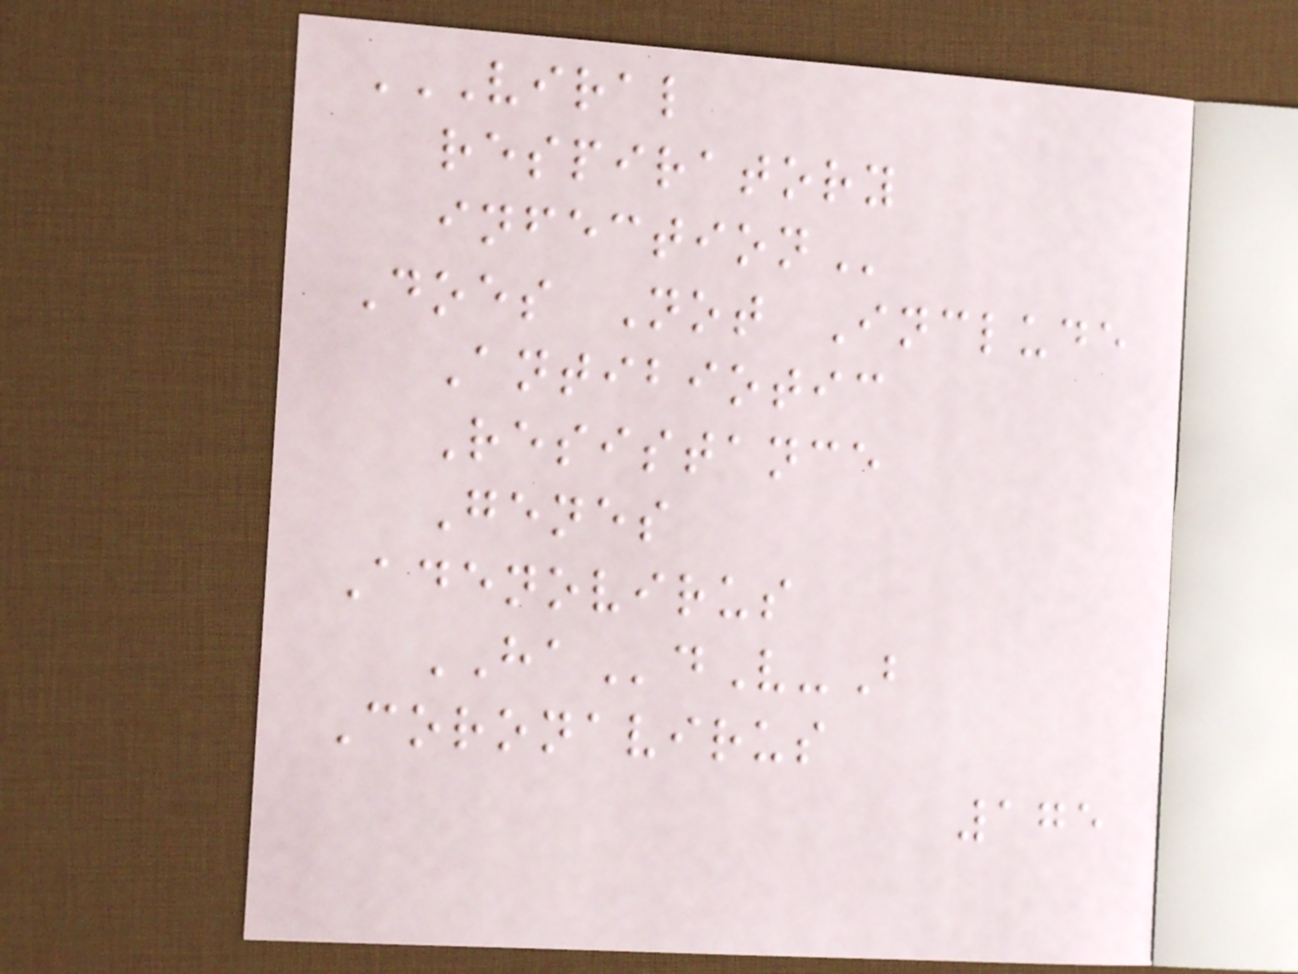VIRAL
RESPIRATORY
INFECTION
Does Not Include
Antibiotic
Resistance
Genes
Adenovirus
HAdV-B
Coronavirus
175
